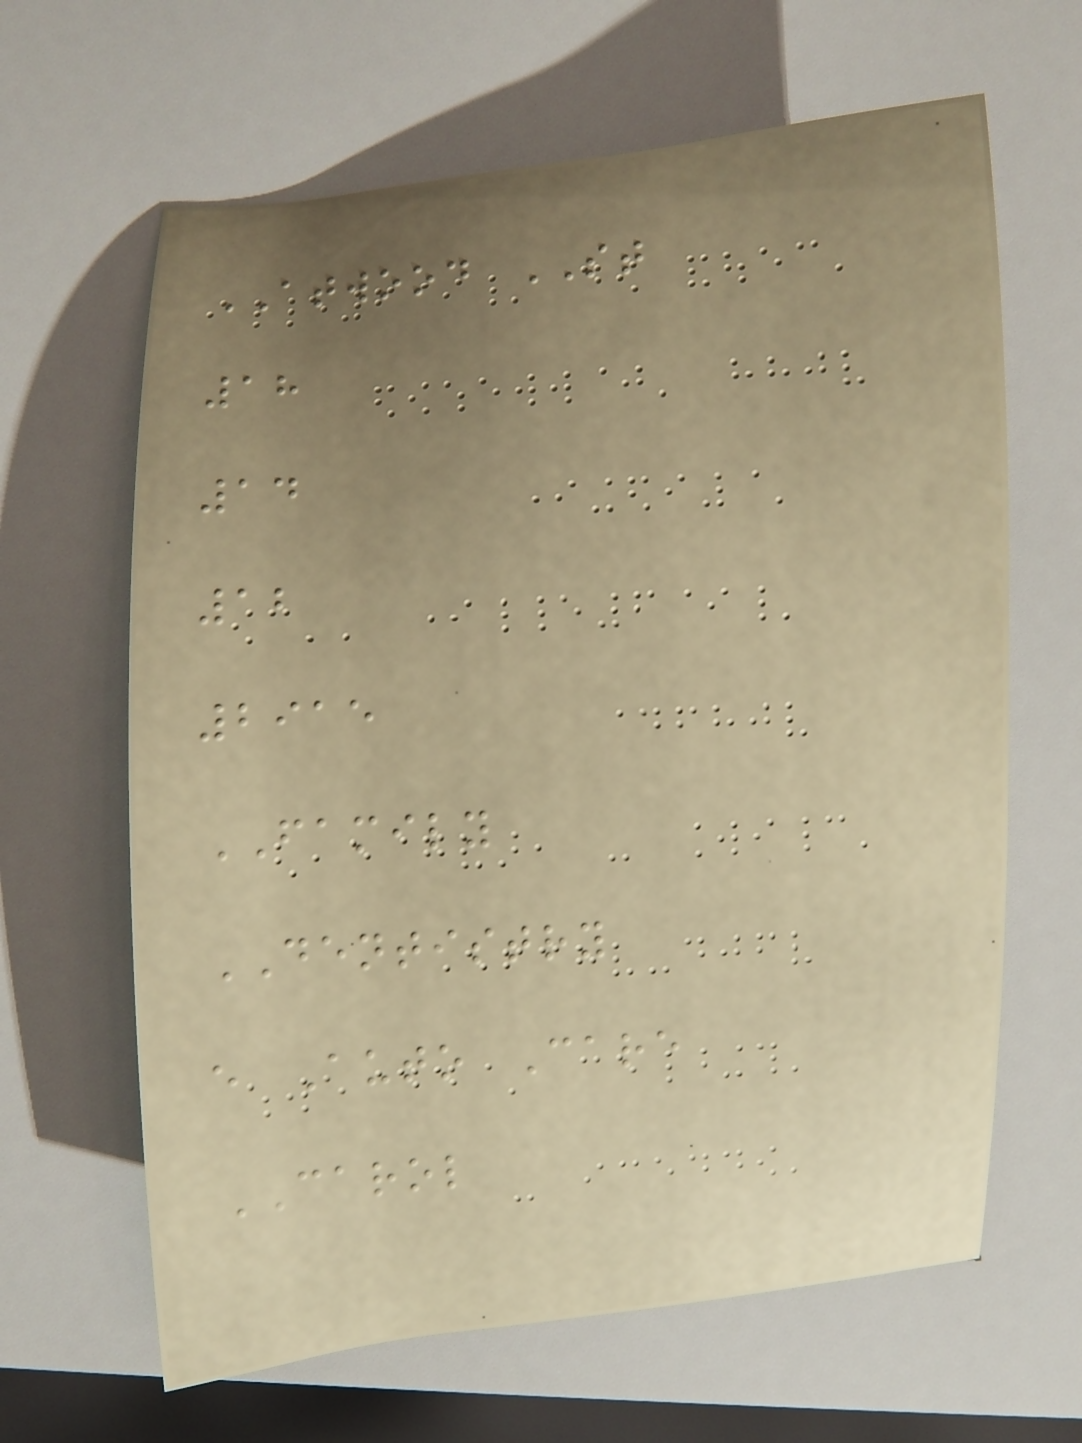ATWOOD ST
18
14
12
2915
FAMILY
DENTISTRY
e Auto Care
CAROL
